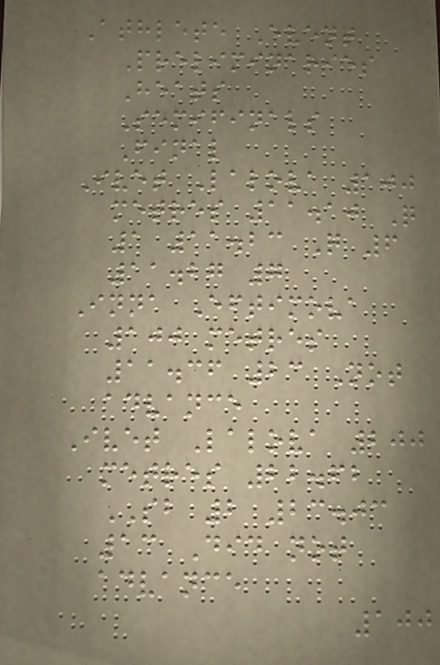Athlete Event
Preliminaries
Heats
Semifinals
Final
Ivet Lalova 100
metres 11.10 Q
1 11.23 Q 6
11.27 7
Inna Eftimova
100 metres
11.36 23 Not
advance
Ivet Lalova 200
metres 22.62
SB 2 23.03
13 Did not
advance
100
